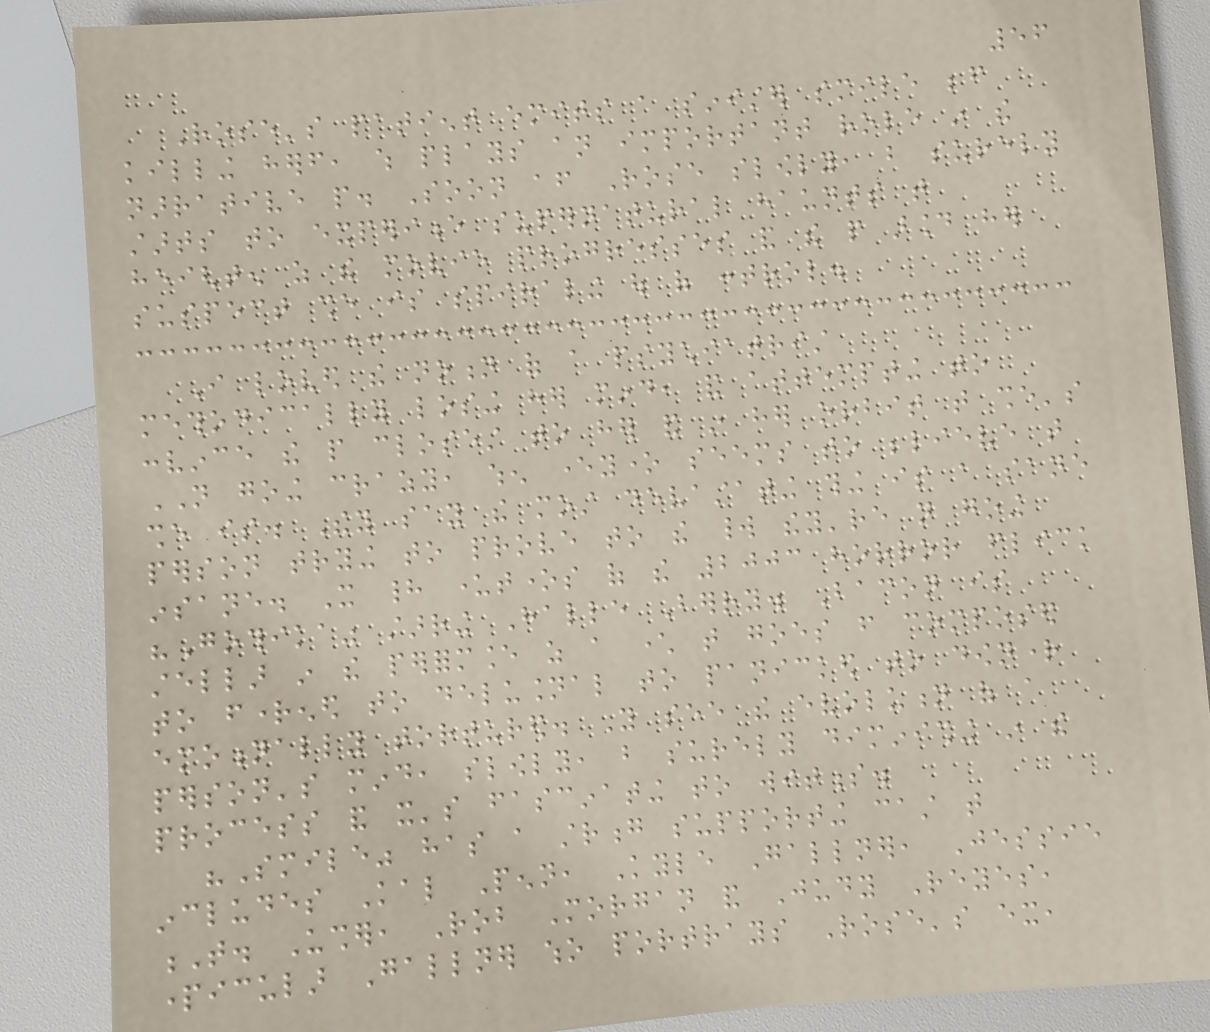56
Rose's patient emits a sinister smile before
killing herself, which plays an important role in the
narrative people. Soon after Rose slowly, but surely
starts to experience supernatural haunts that
heighten as the movie progresses and the people around her
suspect she is spiraling out of control.
I loved the notion of a psychiatrist
methodically losing her mind, and attempting to
convince the people closest to her and in her orbit that she's
NOT going crazy, when everyone seems to believe that
she is. They say the most devastating thing is a sane
person trying to prove to the world they're not going
insane. It had undertones of the 2003 horror flick
"Gothika" starring Halle Berry. Bacon is
stellar in the performance as a character that goes from composed
to frightened to delusional to panicked to downright
emotionally tortured. You see the evolution of a
person's mind, slowly, but surely diminishing in the
process and it's fascinating to witness.
"Smile" has a strong supporting cast that
includes Kal Penn, Kyle Gallner, Jessie
T. Usher, Rob Morgan and Judy Reyes,
particular Gallner who portrays Rose's ex,
